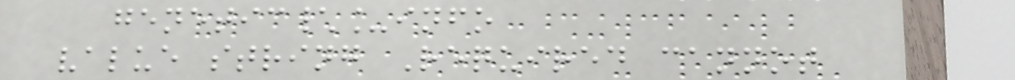genetic\_info
value string Required cannot
